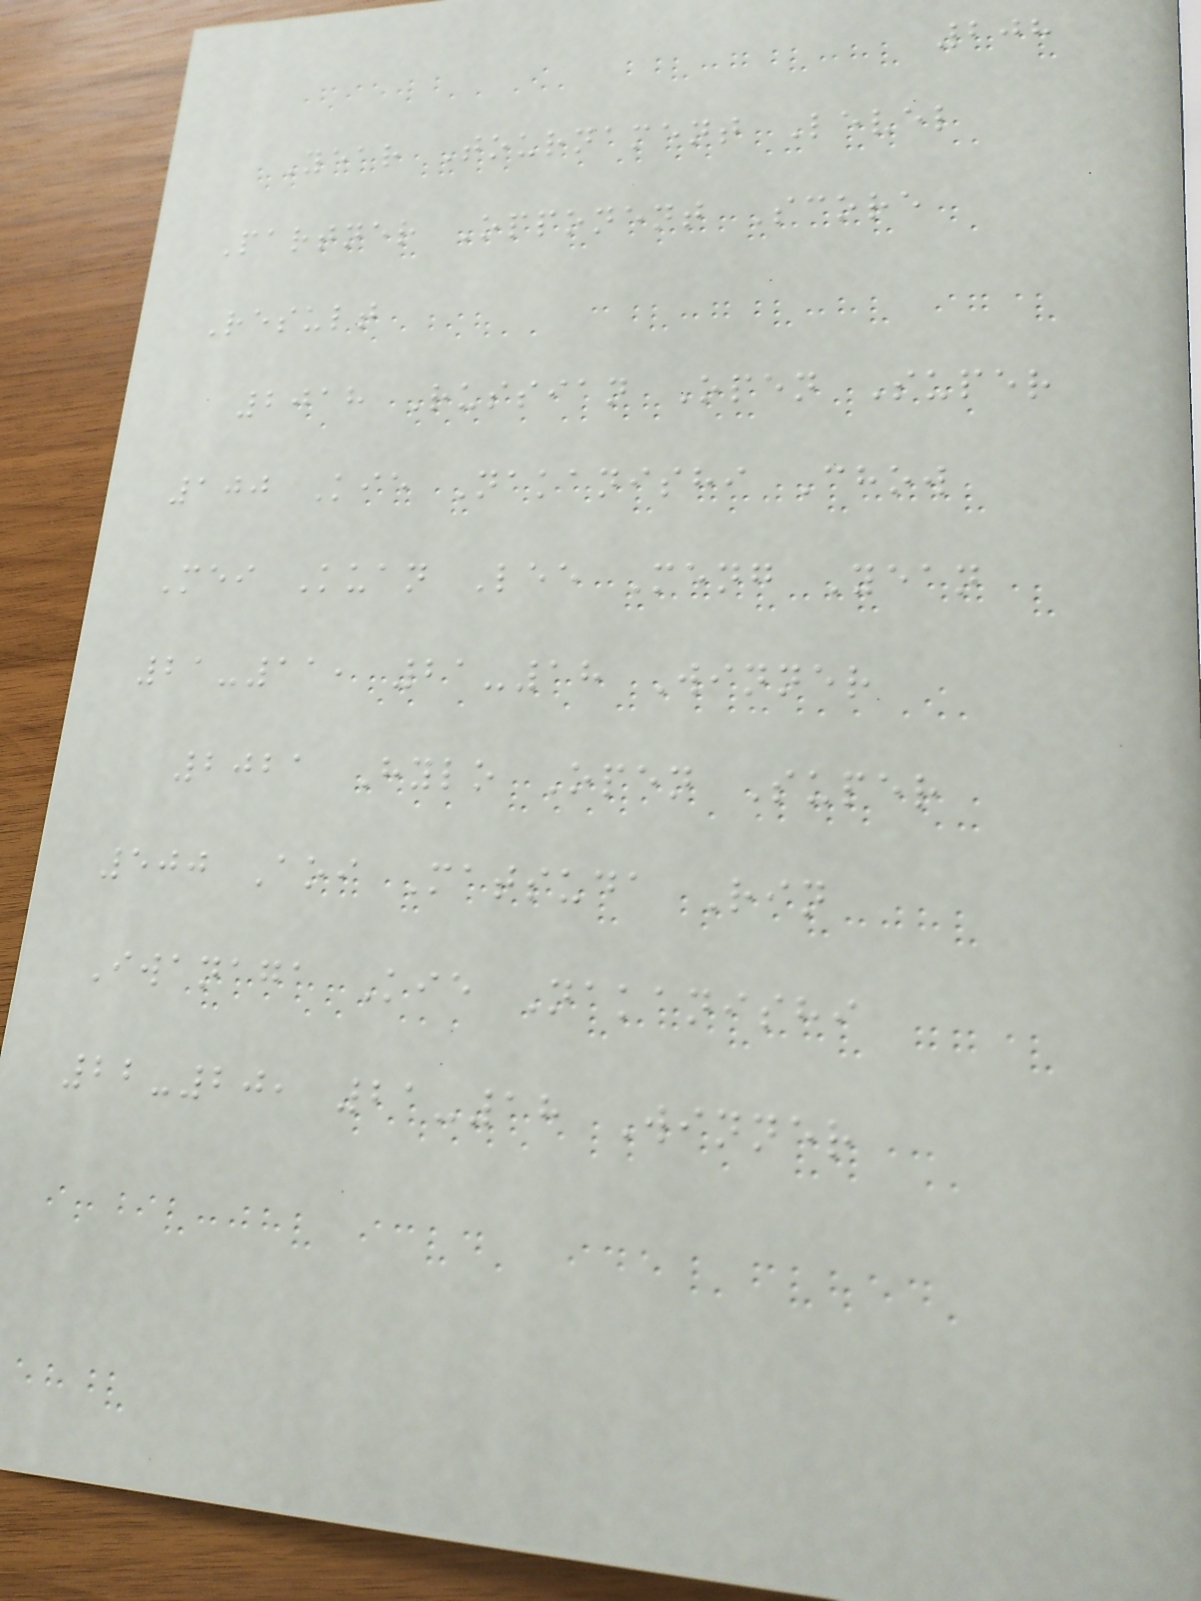208
Year Tournament Level
Partner Opponent Score
Result
2018 Russian Open Super
100 Kie Nakanishi Chow
Mei Kuan Lee Meng Yean
21-11, 21-18 Winner
2021 Hylo Open Super
500 Aoi Matsuda Rin
Iwanaga Kie Nakanishi
22-20, 21-18 Winner
